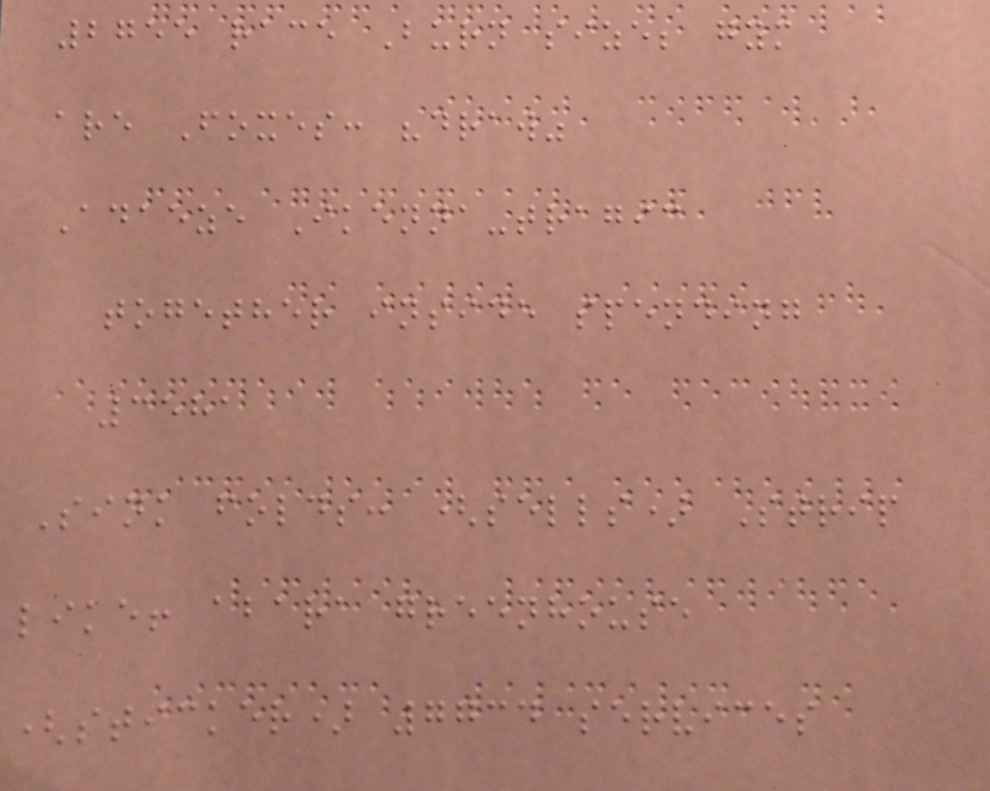2755 race Burn size; gym
are Foxes: "draw"
Adaeze Ikenna-tragic
together inside spending
3581
Sink folds: (sells) Strip
like! abara greenhouse
(sticker) 7734 services
